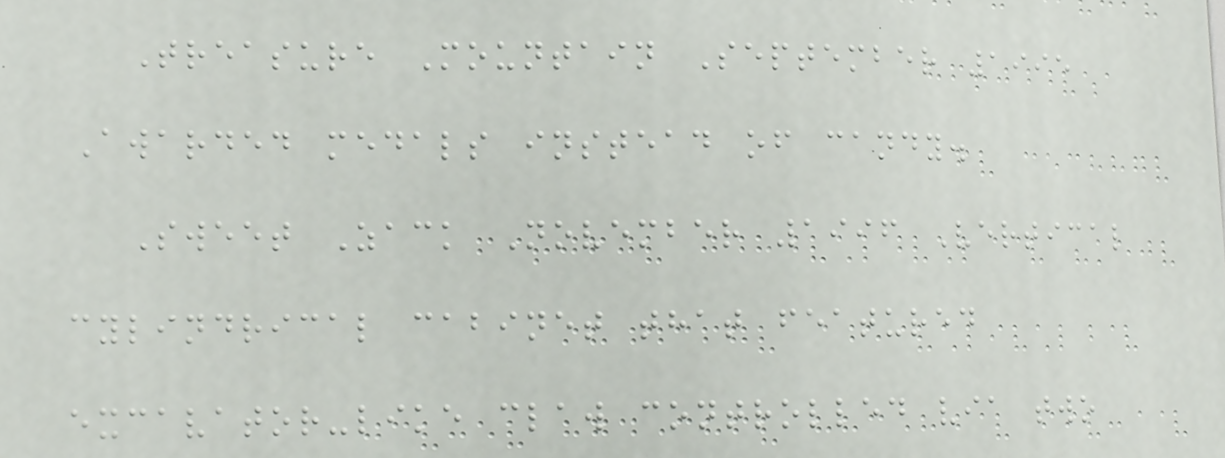Treasure Mountain September 1995
Awarded medals instead of candy.
Sweet Zack November 1996 Vertical
cylindrical cabinet that featured
excavator-like claw controlled via two
